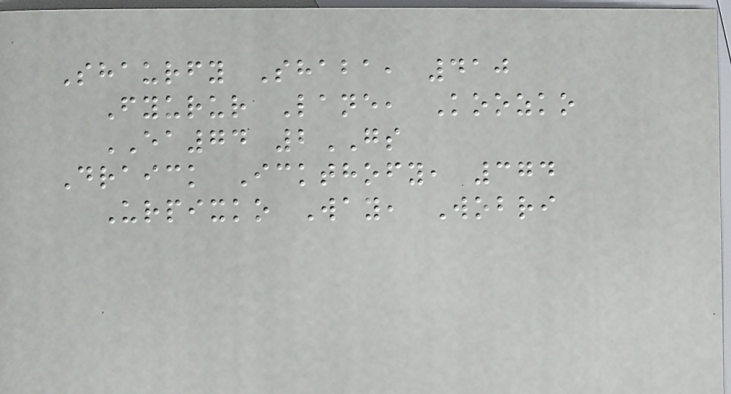Shaurfy Shaba, 410
Fyurur Lane, Koozko
EA74 2GS
Draick Ickthofy, 374
Urpixko Way, Wobri
